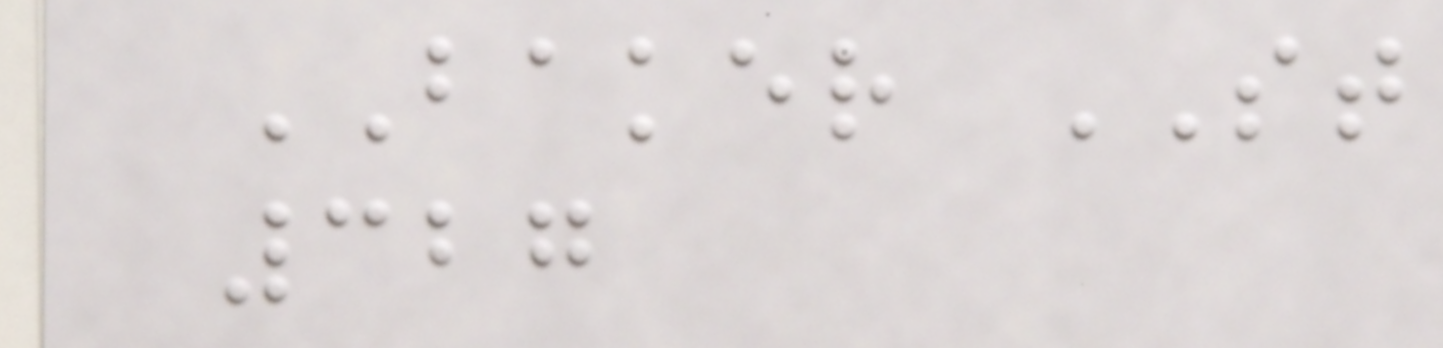BAKER ST
327
